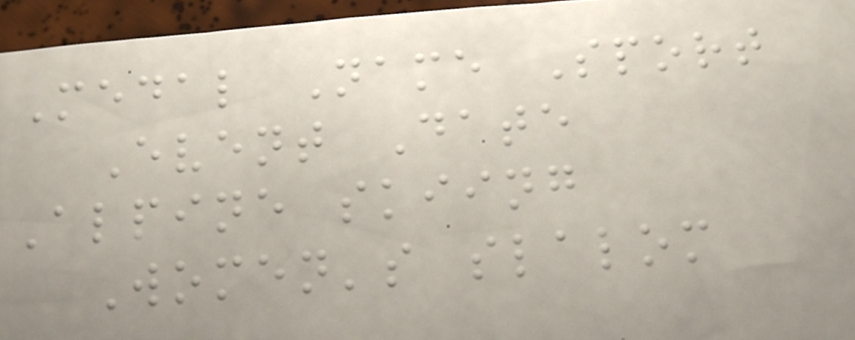Medal Name Sport
Event Date
Alpine skiing
Women's slalom
